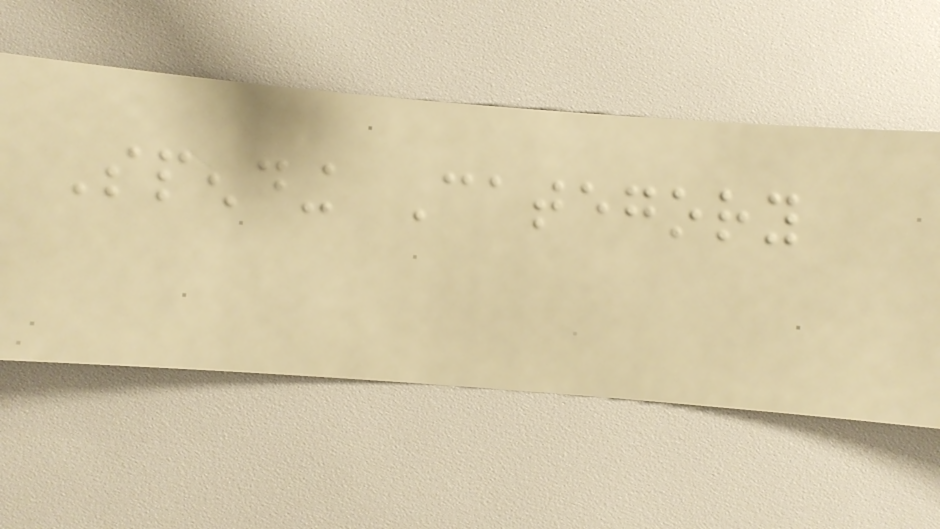Spending Category
